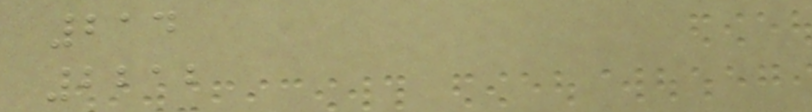214
2212
